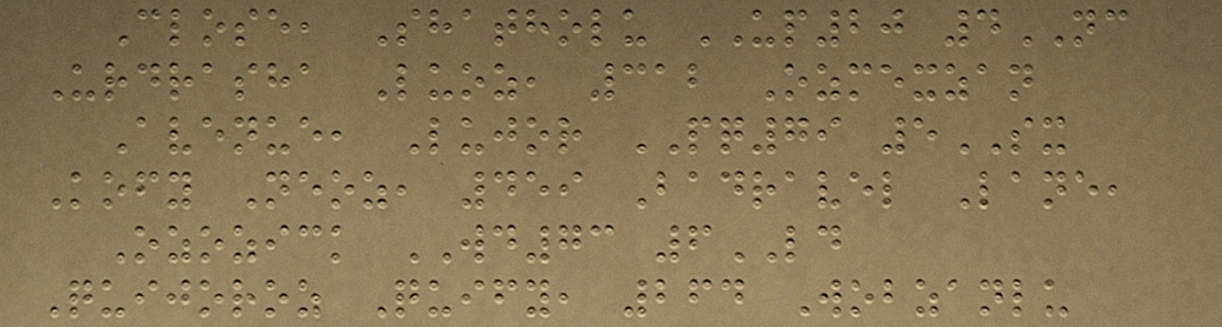Close, Shatholu UP20 4NC
Urdrasha Luoz, 312 Ozmexzan
Avenue, Lujor PQ79 5SX
Kofy Neoz, 459 Badravel Lane,
Ozozick WD73 6LD
Quijoroz Quify, 264 Wobzanlu
